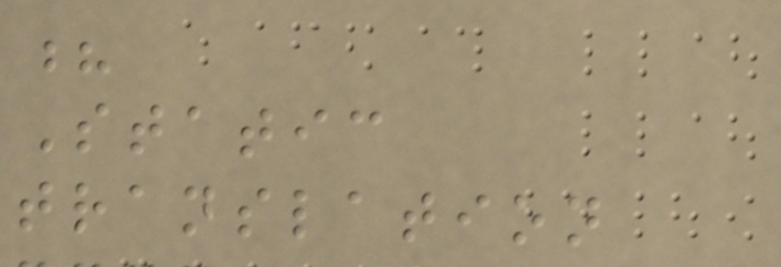?
Static
translation
